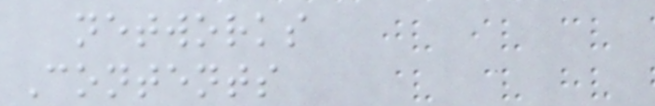networks
Contents
